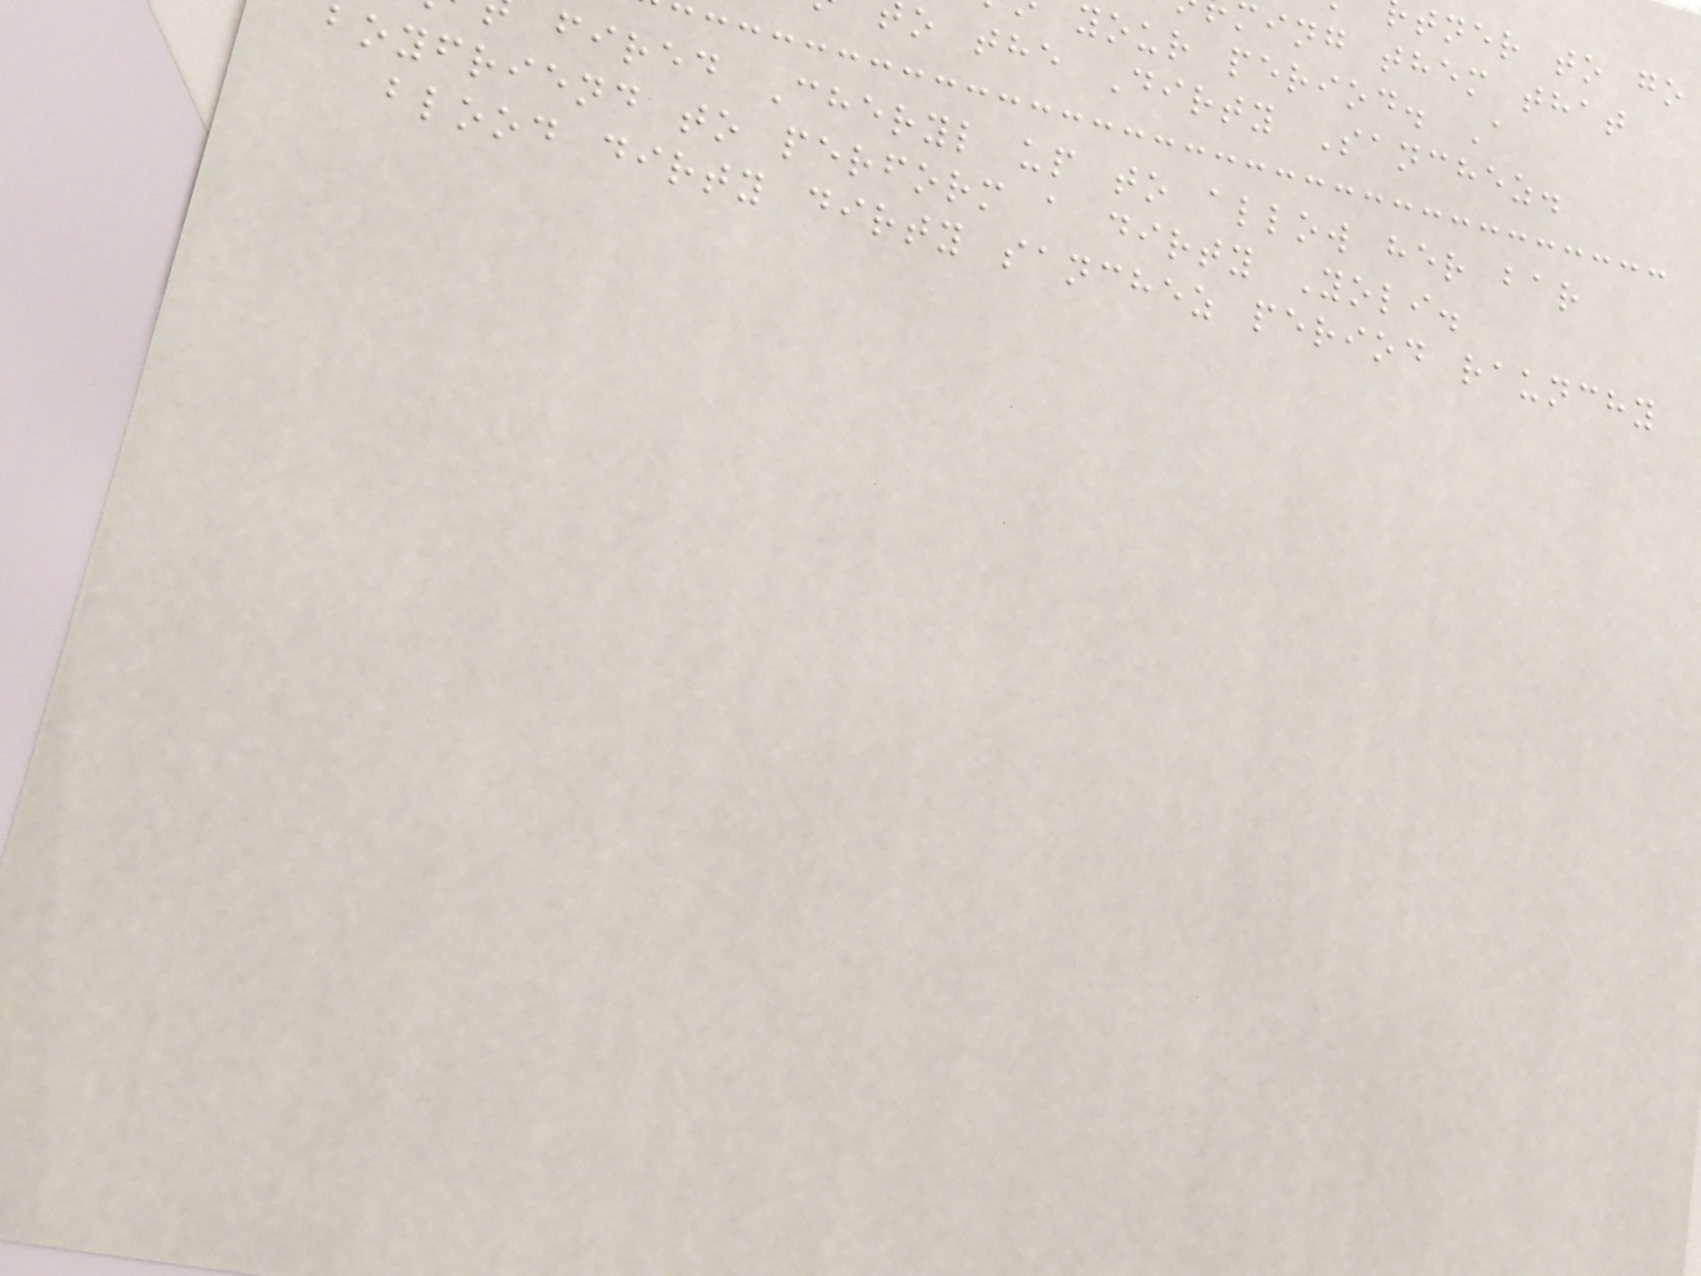tner to go
ming them that
your period. A
o the Dirty Sanchez.
fired Cheryl up to allow her bar
boyfriend to perform a dirty Yoli.
blood dirty dirty sanchez period raunchy
